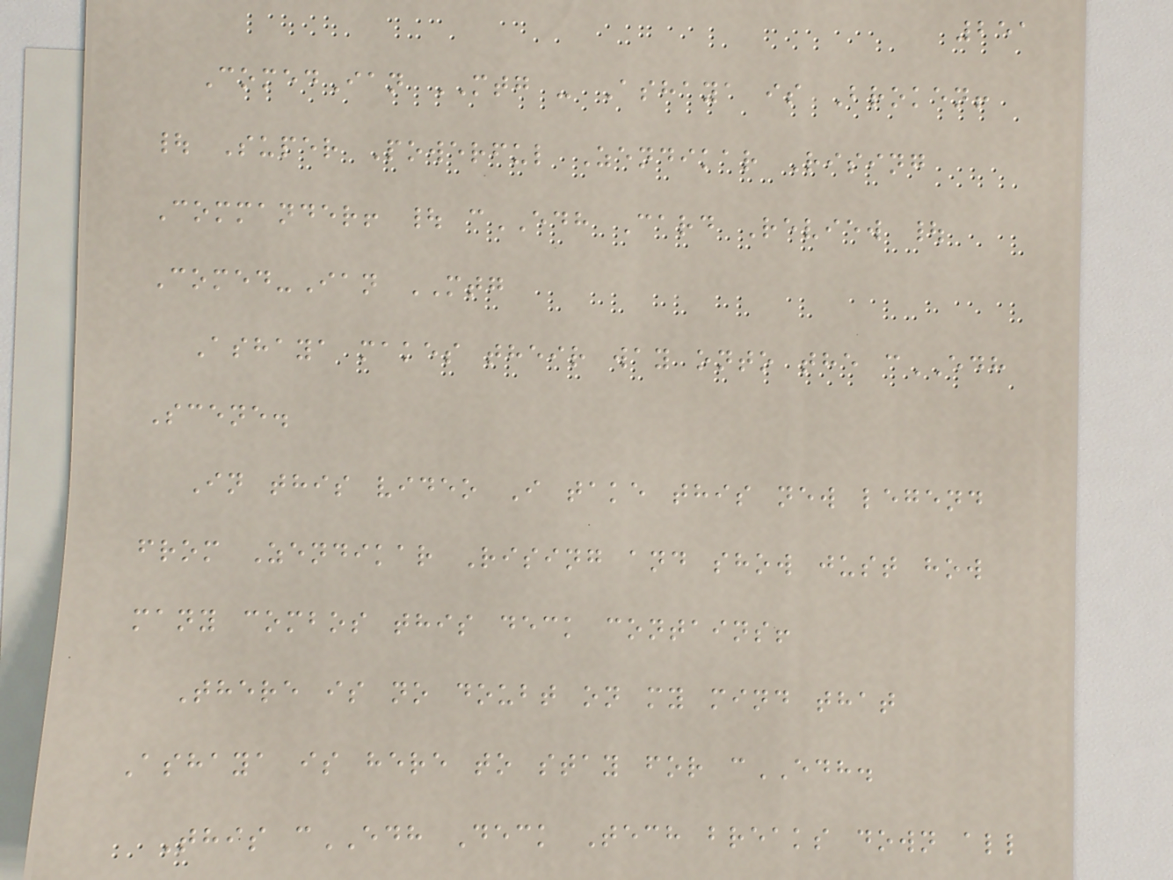251
ComedIan MTG - Ashaya is Broken!
| Super Powerful Zendikar Rising
Commander! | cEDH Card Review |
Comed-Ian MTG
Ashaya makes their way onto the cEDH
Scene.
In this video I take this new legend
from Zendikar Rising and show just how
many combos this deck contains!
There is no doubt on my mind that
Ashaya is here to stay for cEDH.
This cEDH Deck Tech breaks down all
